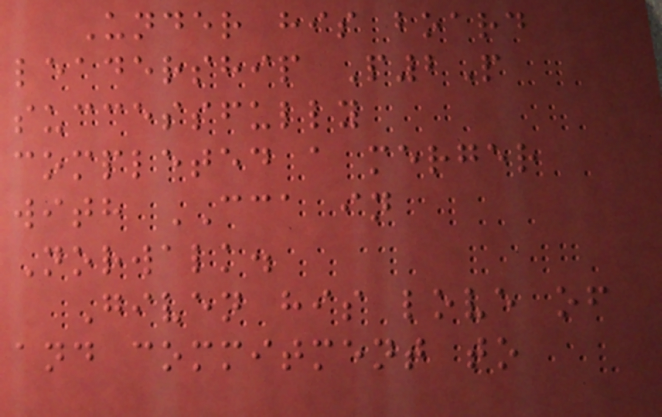Under his board
leadership P2P
successfully
completed a merger
with CCA in
Norwalk.
Given his love of
and commitment to
